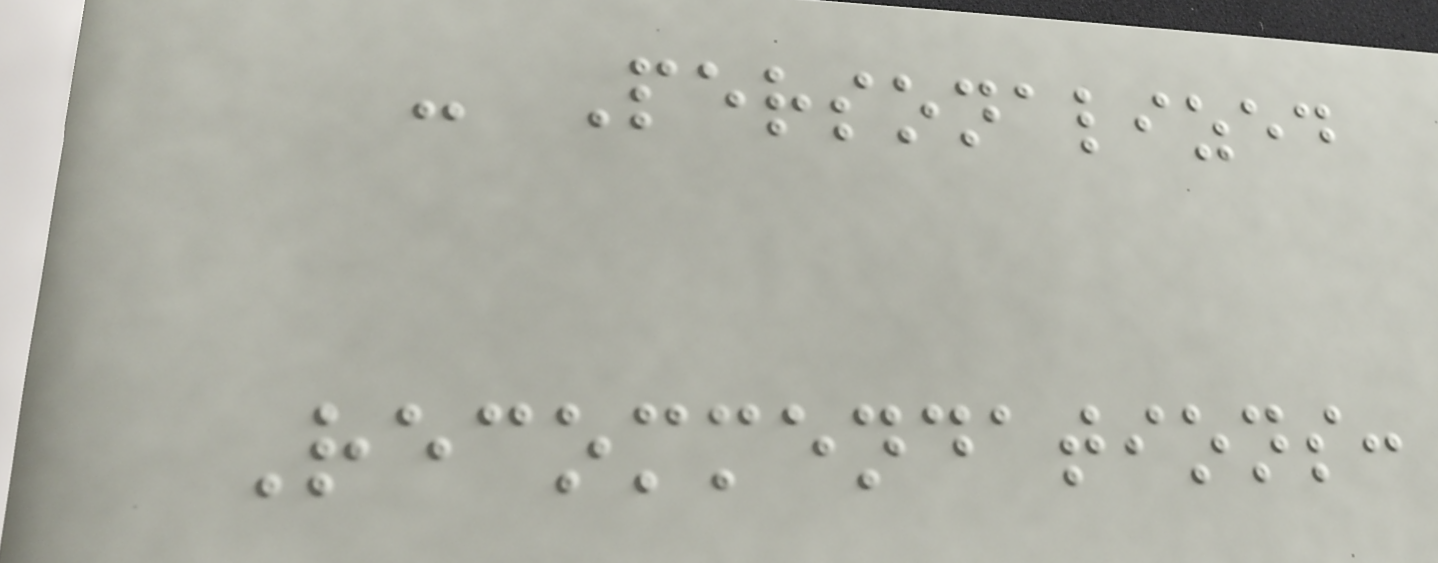- Personalized
Recommendations:
